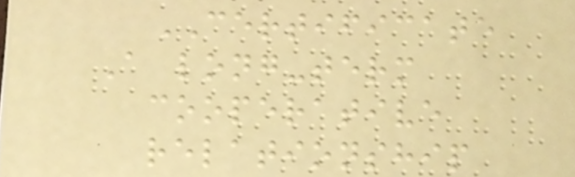CERTIFICATE
A long-term
cooperative
relationship
